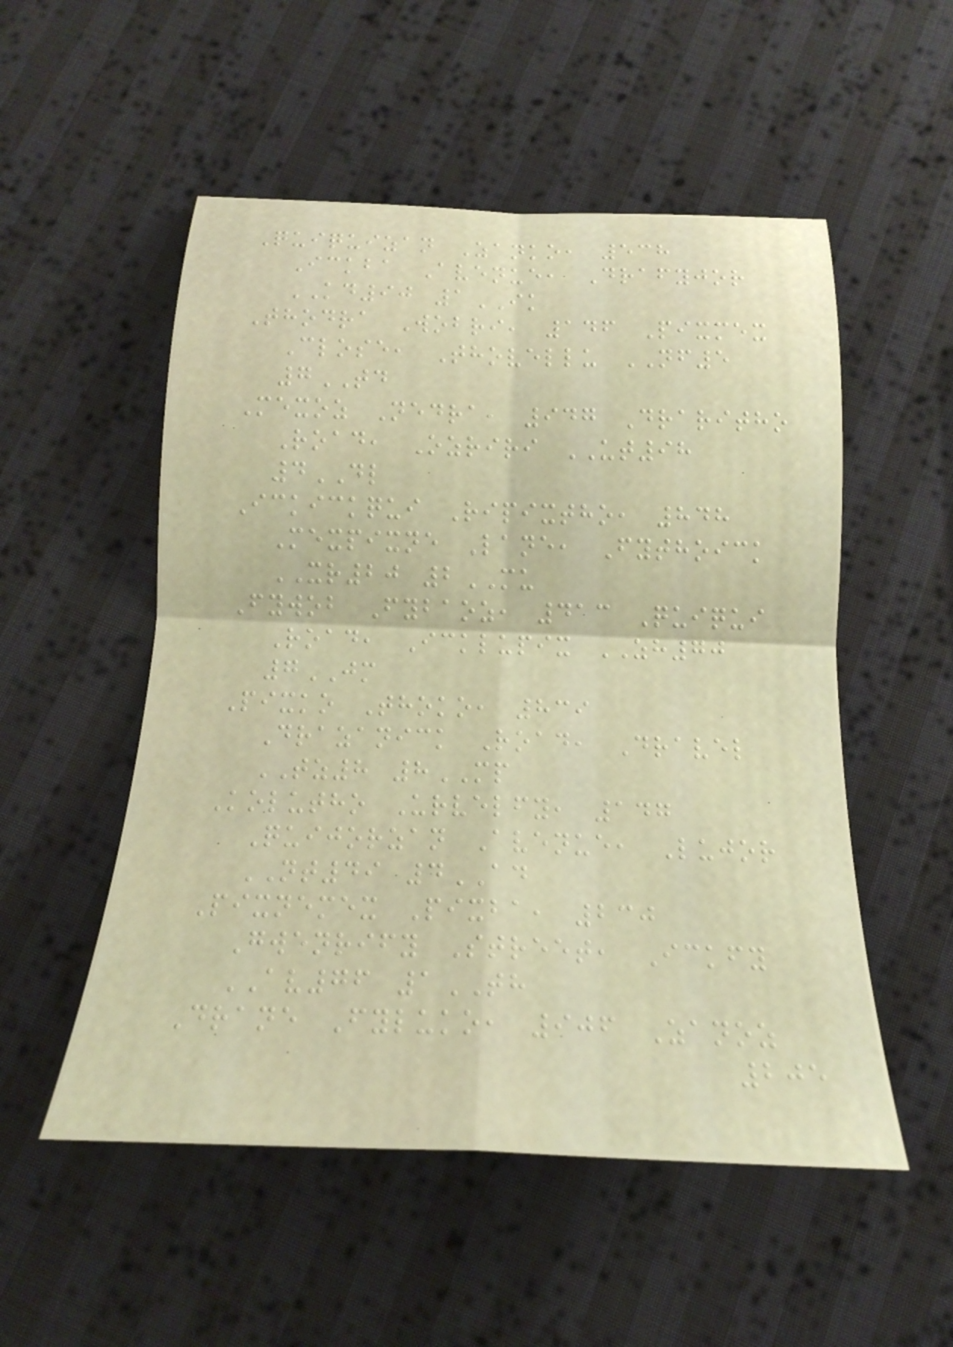Quiquizan Zanko, 538
Ickba Avenue, Drafyjor
KD90 1IK
Thodra Wobri, 146 Pixmex
Close, Thovellu NF5
7TD
Mexoz Nedra, 947 Draritho
Road, Ozriri UT98
4DL
Ickickqui Ripixtho, 848
Mexpixne Lane, Fythoick
XR20 2MU
Fywob Fybaoz, 413 Quiqui
Road, Icklupix ZH70
7JM
Pixko Thoko, 839
Drazanick Road, Dravel
TZ8 8MP
Kolutho Urvelfy, 147
Quijorzan Avenue, Lujor
NT49 4AD
Pixnemex Pixba, 230
Gwenrify Street, Ickfy
AV76 1TH
Drane Fyluko, 906 Zanoz
205
